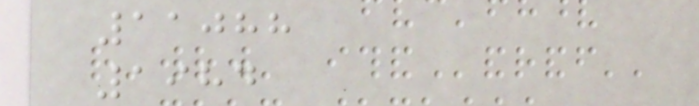11088
1984
